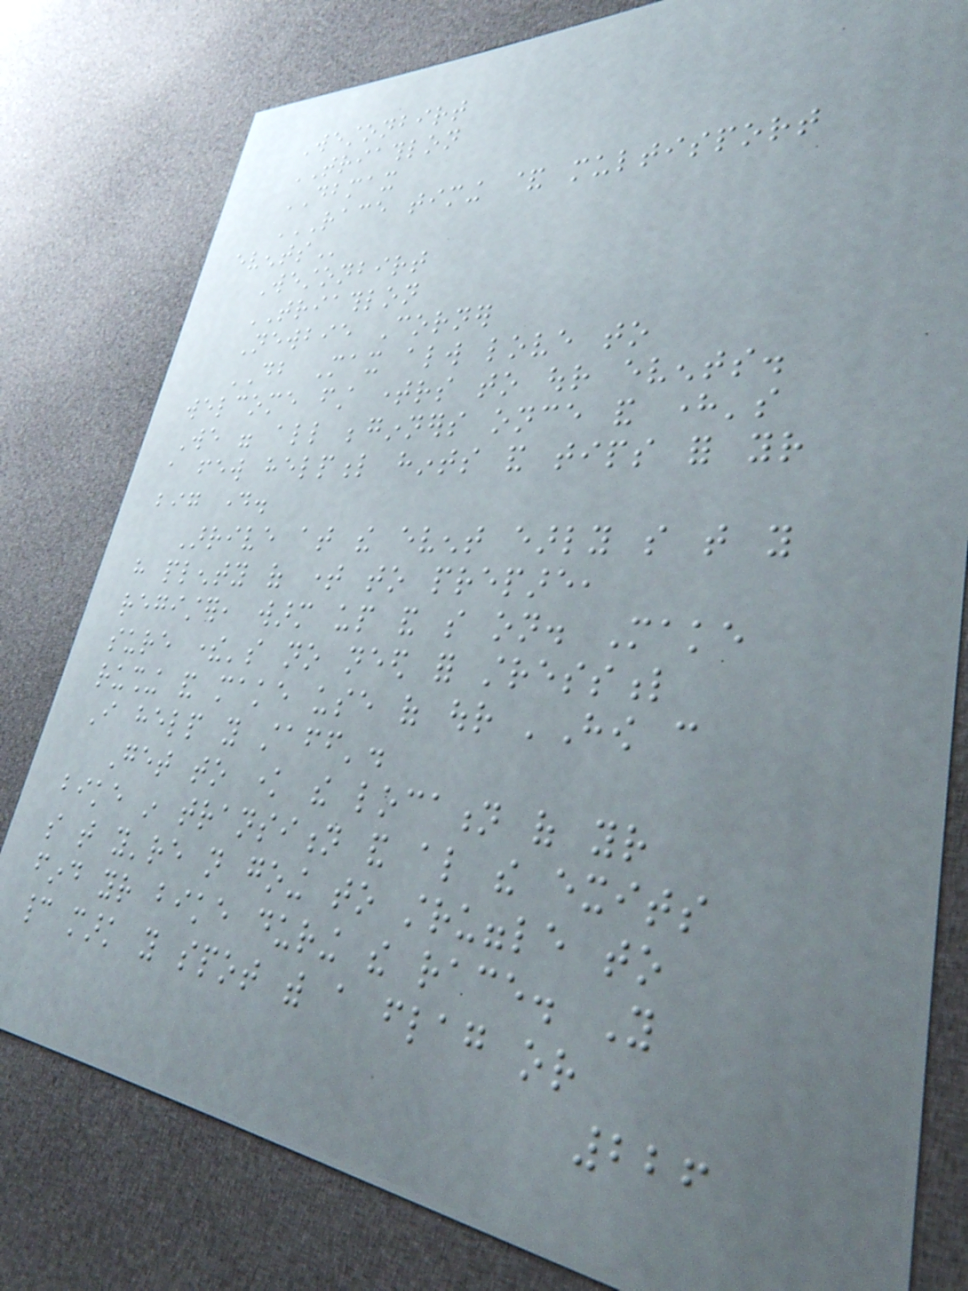Westonbirt
TRIATHLON
DBMAX
RACE TIMING & MULTISPORT
EVENTS
Westonbirt
TRIATHLON
Newbie Corner
DB Max always love to
welcome first timers to our events.
We were all beginners once and here's
a few helpful hints and tips for your
big day.
Arrive at the event early so that you
have plenty of time to prepare,
register, warm up and so on. Make
sure there's no need for stressful
rushing and make use of our 'How can
I help you staff'.
Get to know the location of your
bike in transition and also the exits
so that you're not going to struggle to
find your bike during the race. You
cannot mark you spot with a flag or
226
